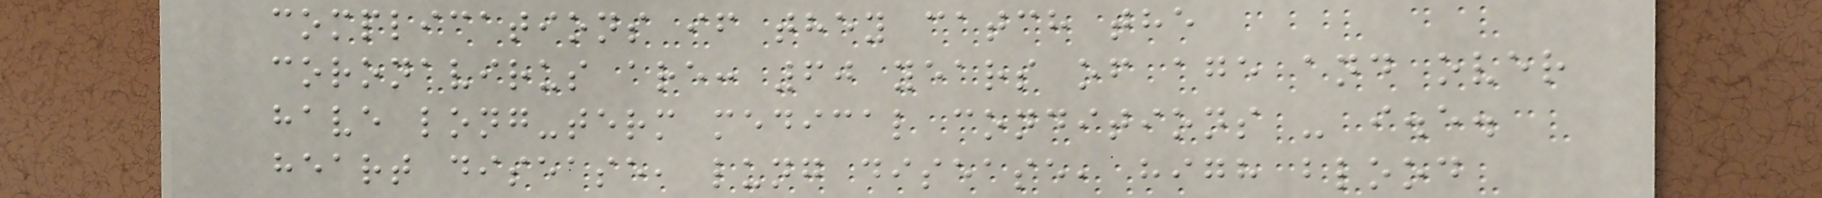complications if they catch the
coronavirus are: 60 years of age and over
have long-term medical conditions - i.e.
heart disease, lung disease, high blood
